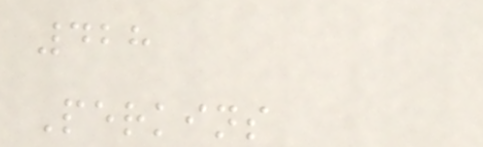428
Perkins
